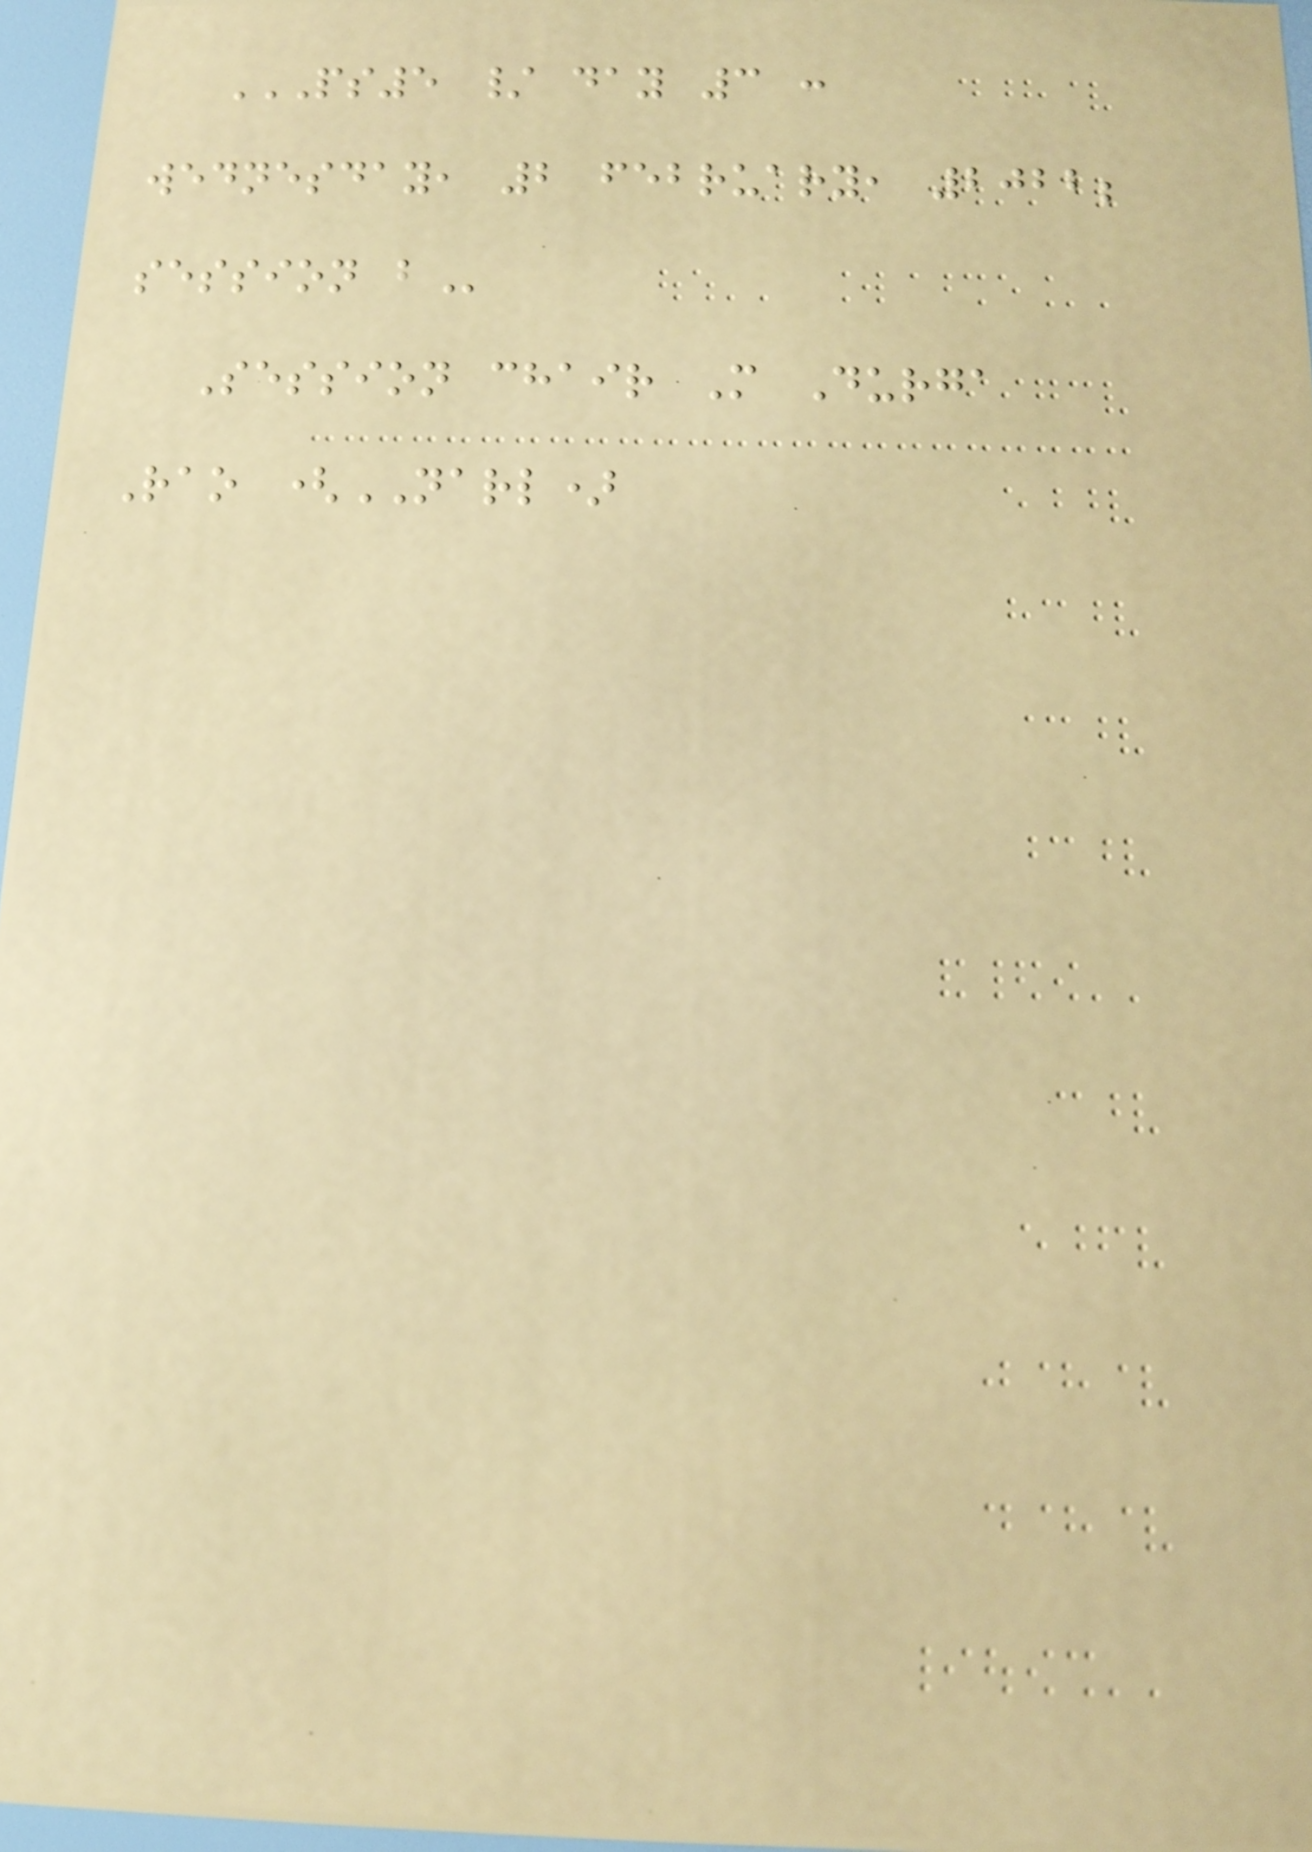PS5 / DAY 3 :
WEDNESDAY, 2 FEBRUARY, 2022;
SESSION B
Session chair M Durga
Rao (NARL)
